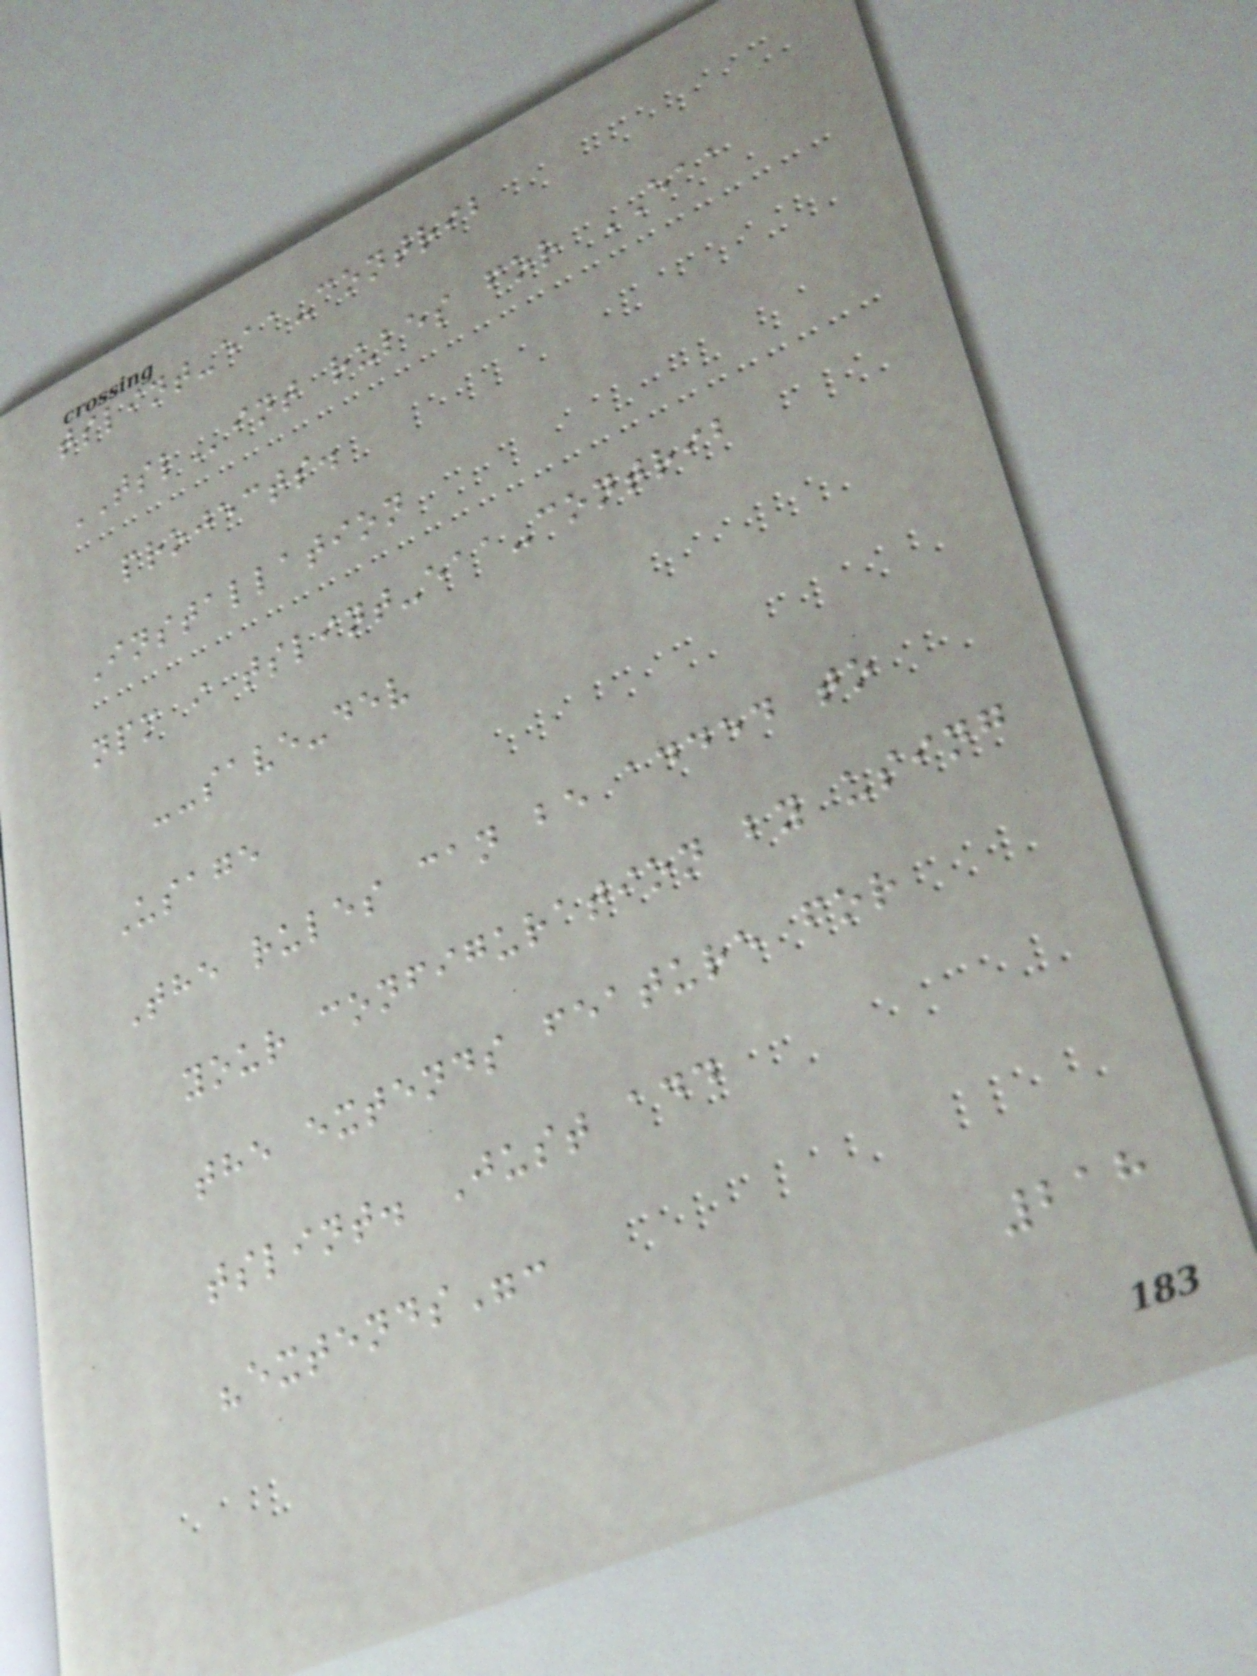tslint-eaa-contrib
TSLint rules for EAA
projects.
Installation
npm i tslint-eaa-contrib
--save-dev
Usage
The rules can be added to
your configuration by using
the extends feature for
tslint. Just add
"extends":
218
